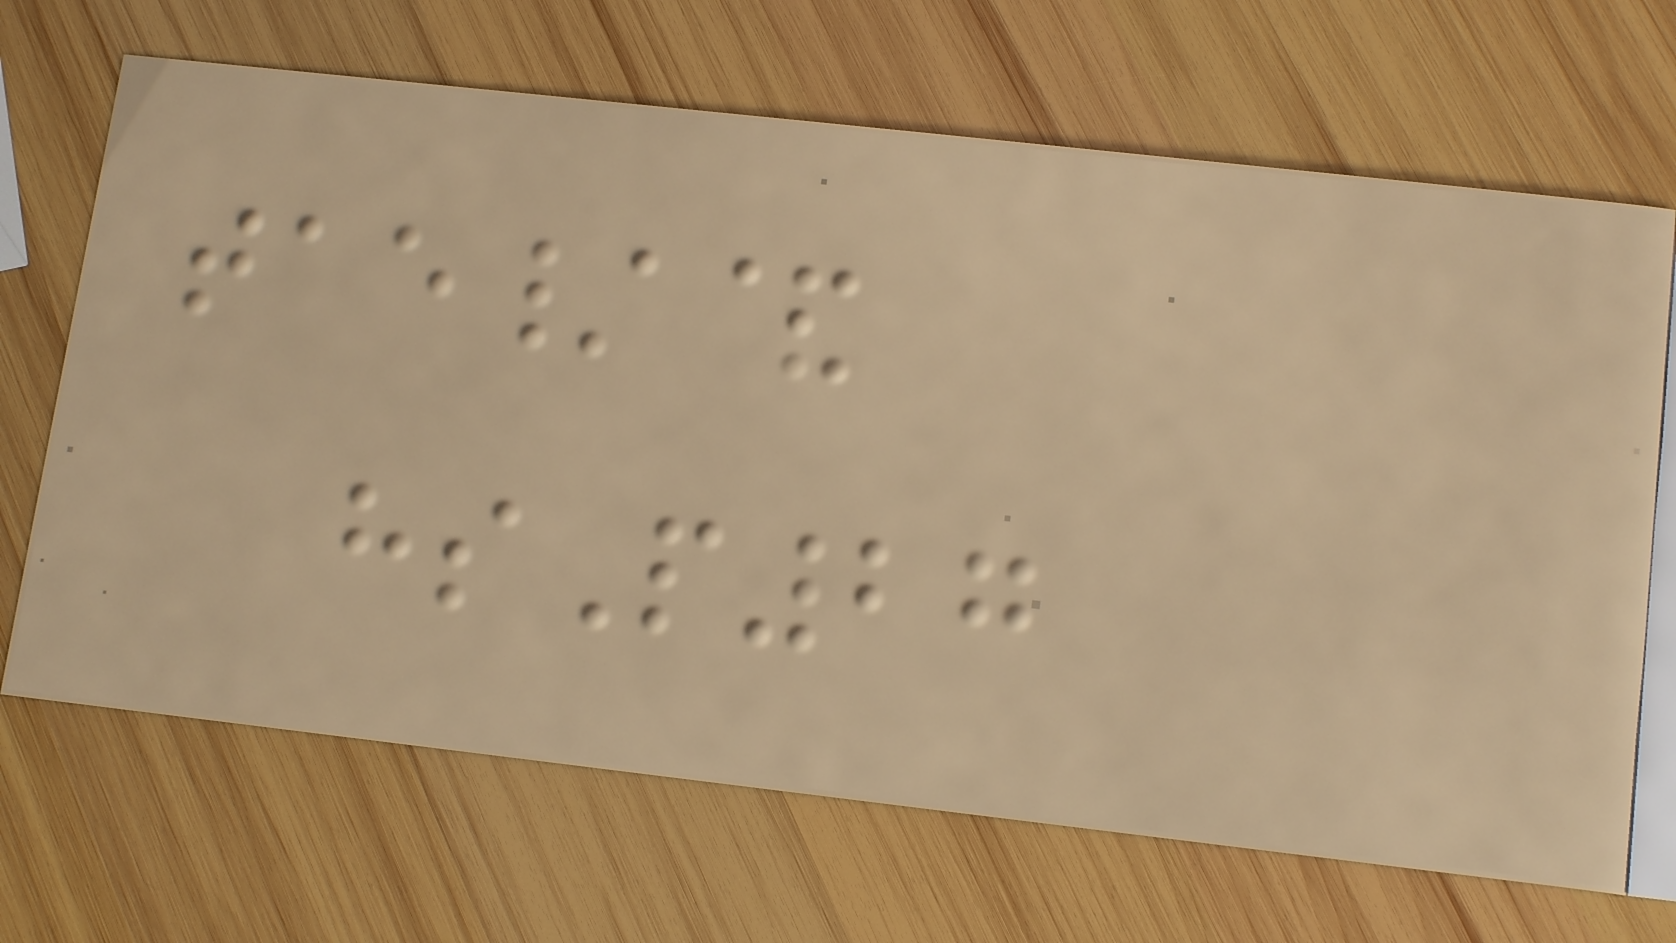tae/&
hsP27
